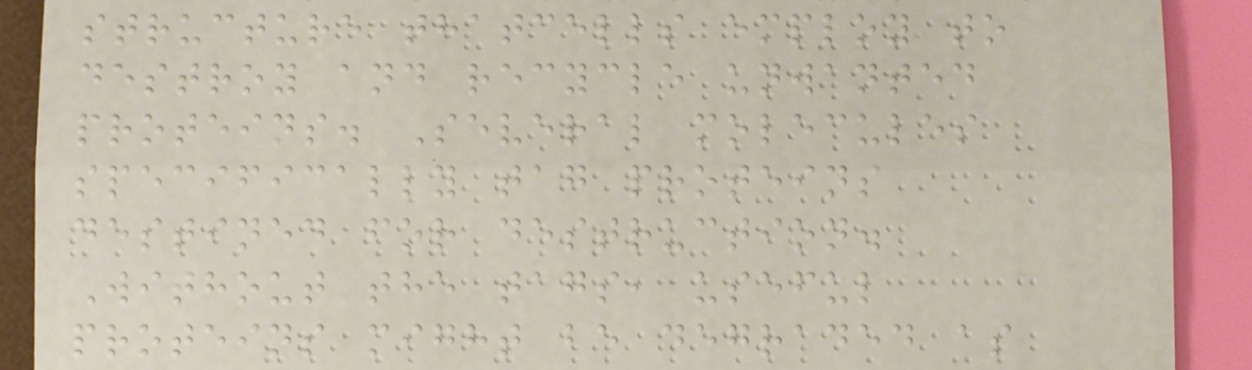structure thatcells employ to
destroy and recycle unwanted
proteins. Several molecules
specifically tag proteins
destined for destruction.
Without the tags, useful
proteins might be degraded as
